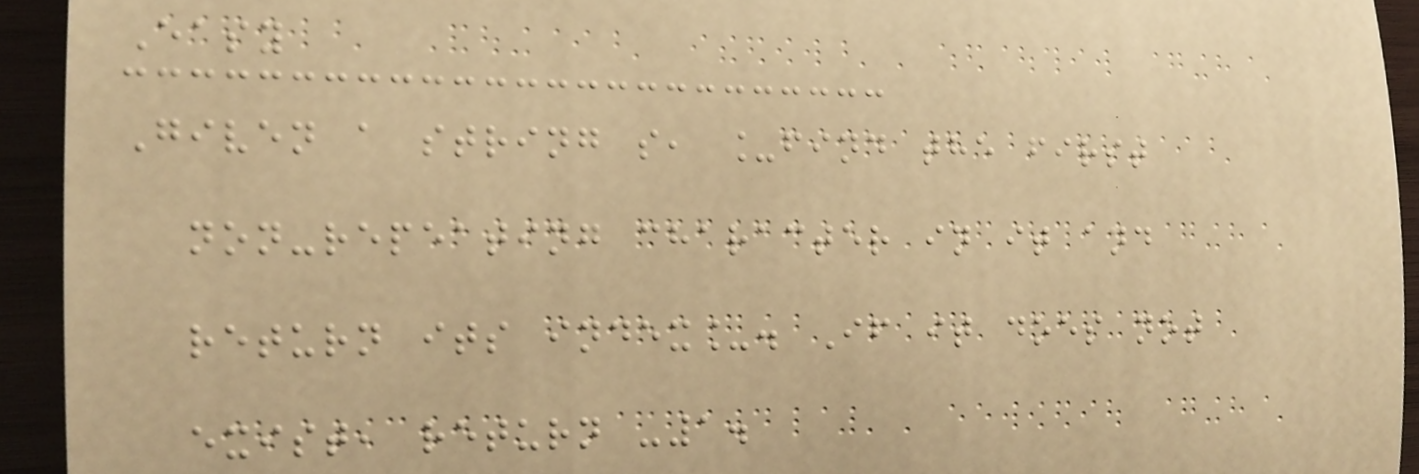Easy
Given a string s, _find the first
non-repeating character in it and
return its index_. If it does not
exist, return -1.
